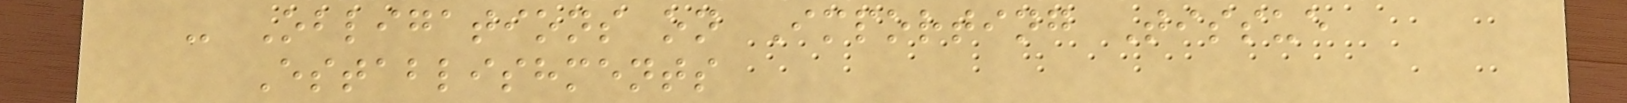- Obligations on Importing Tissue
Establishments
